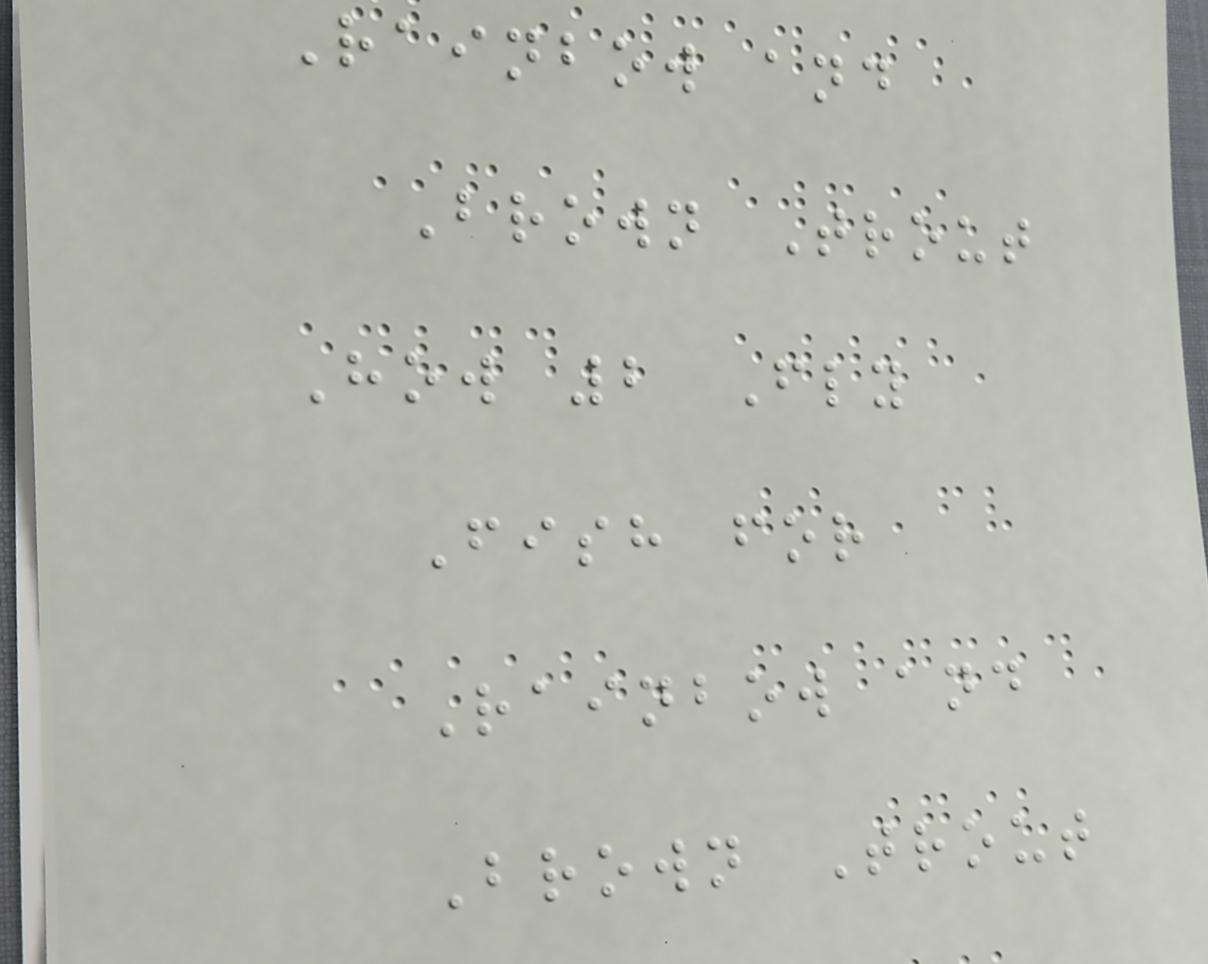Rainbow and
Brown Trout
How 2 Fly
Fish for
Rainbow and
Brown Trout
